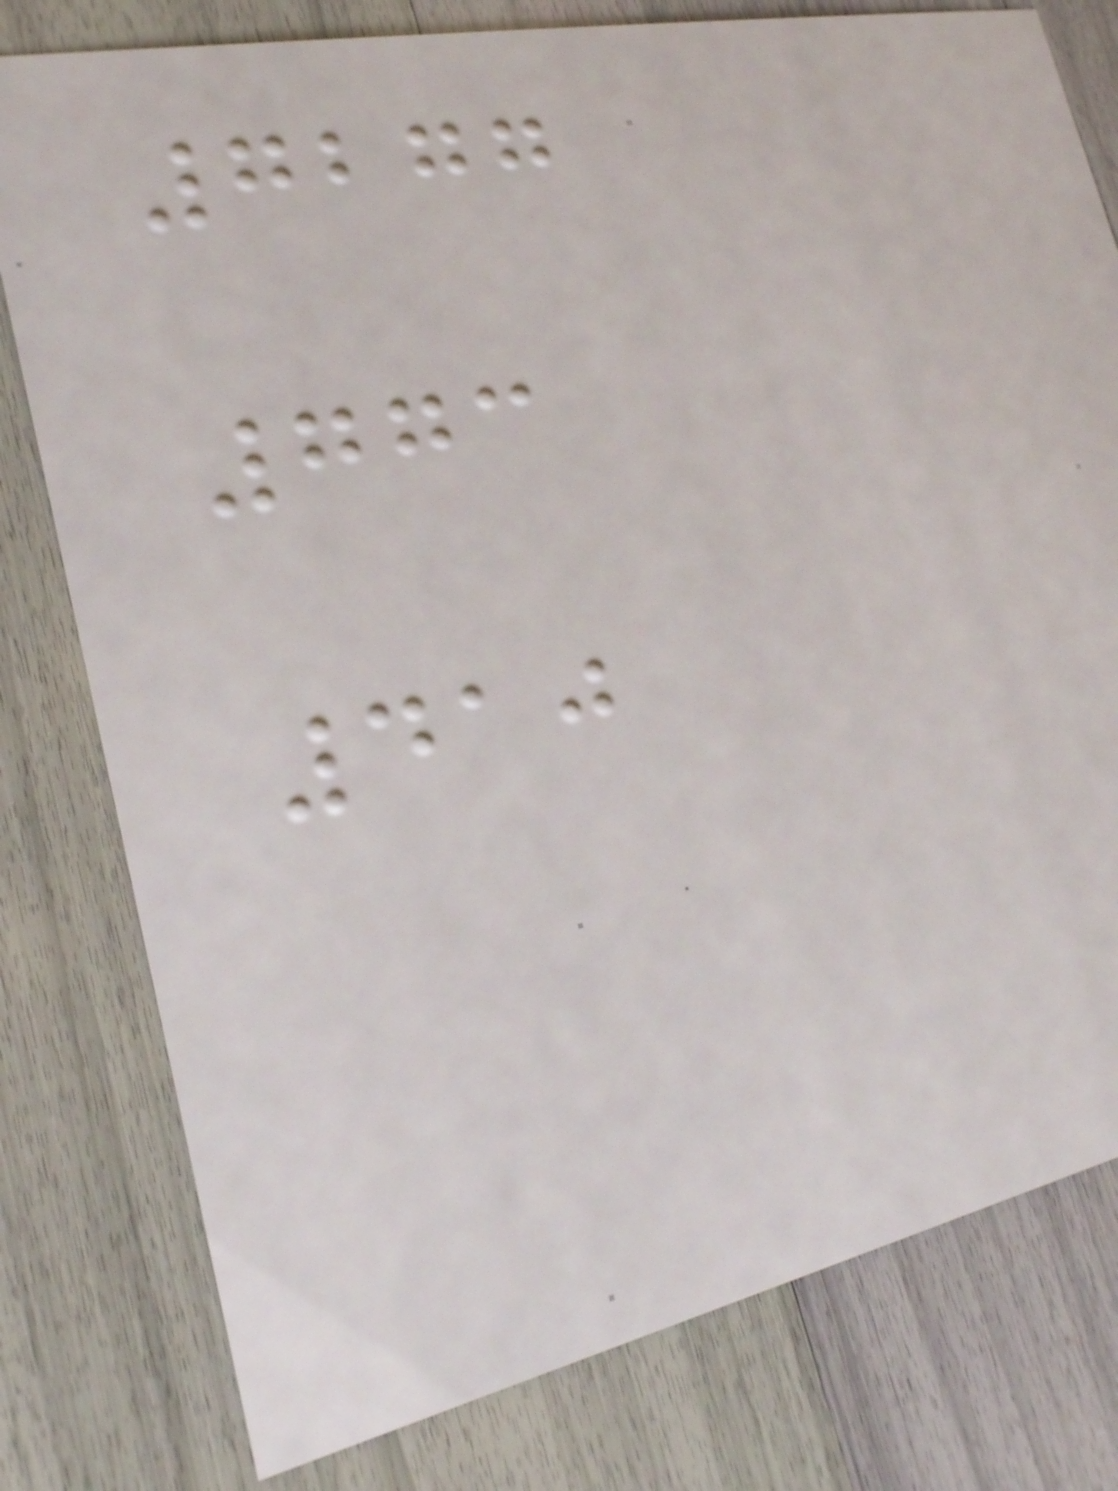7277
773
410
